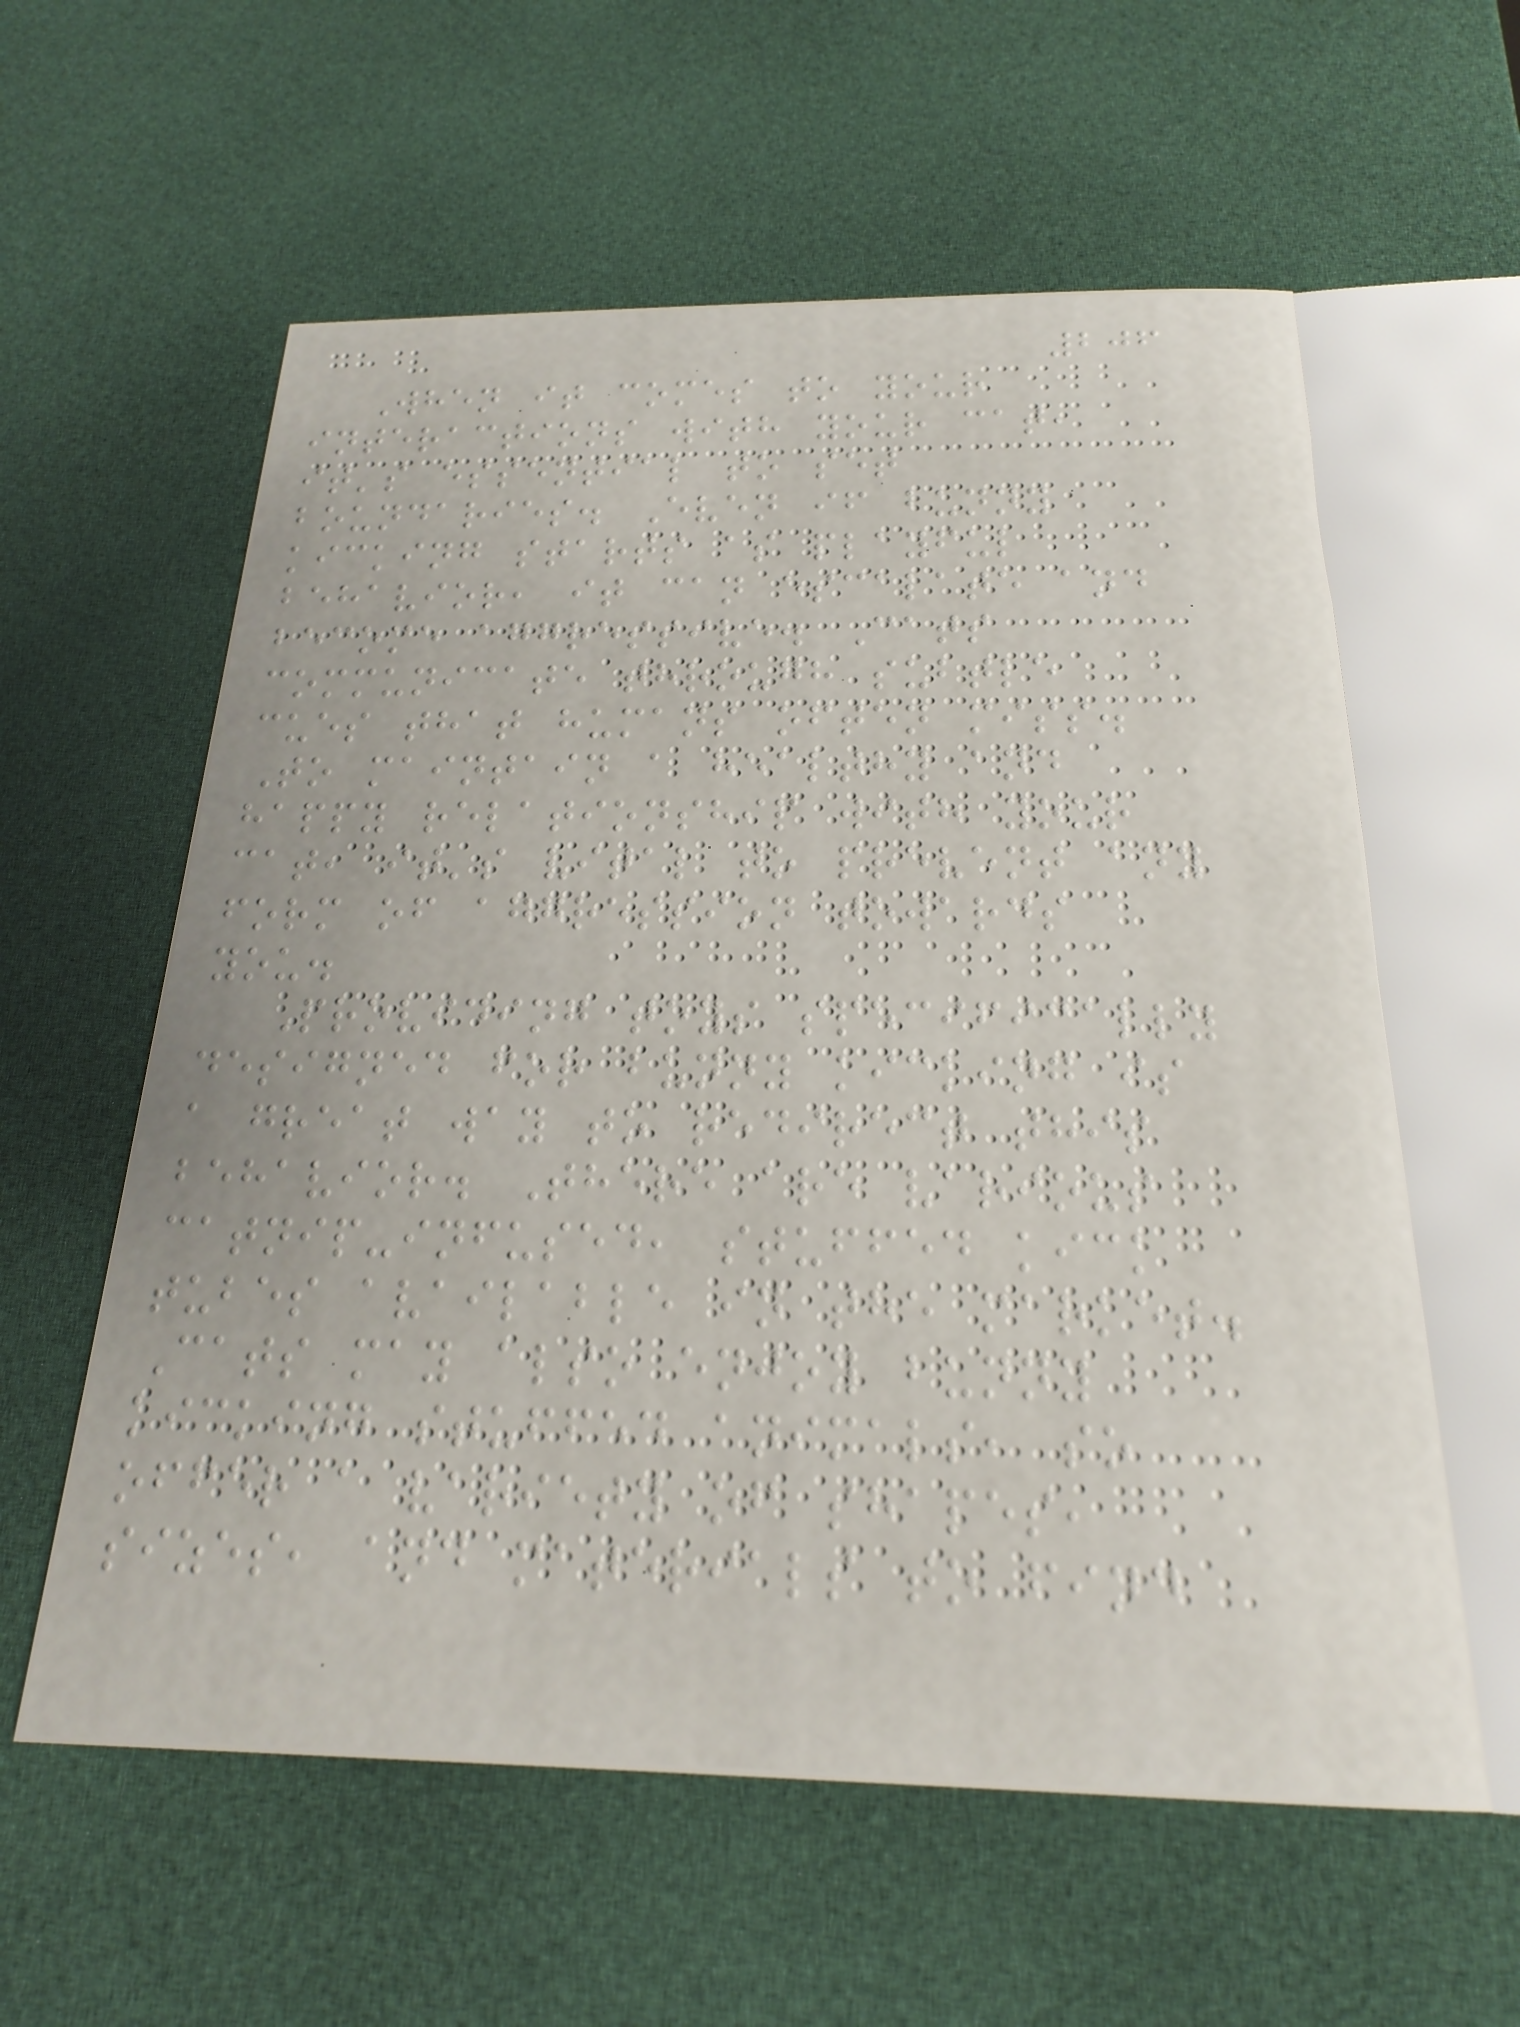206
When it comes to your
interactions with your cat,
it's essential to set
boundaries. Even if bunny
kicking starts as playful
behavior, it can escalate and
become aggressive. Cats
communicate through subtle
cues that humans often miss.
To maintain a healthy and
happy relationship with your
cat, it's vital to prevent any
form of aggression towards
you.
Providing toys specifically
designed for bunny kicking is
a great way to redirect this
behavior. There are various
catnip-infused, stuffed kick
tubes available in the market.
Cats may also enjoy bunny
kicking stuffed animals, so
offer a variety of shapes,
sizes, and materials to find
